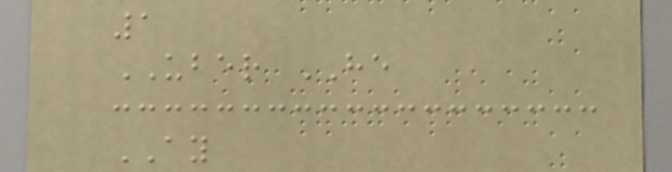1
UBER HE
AY
